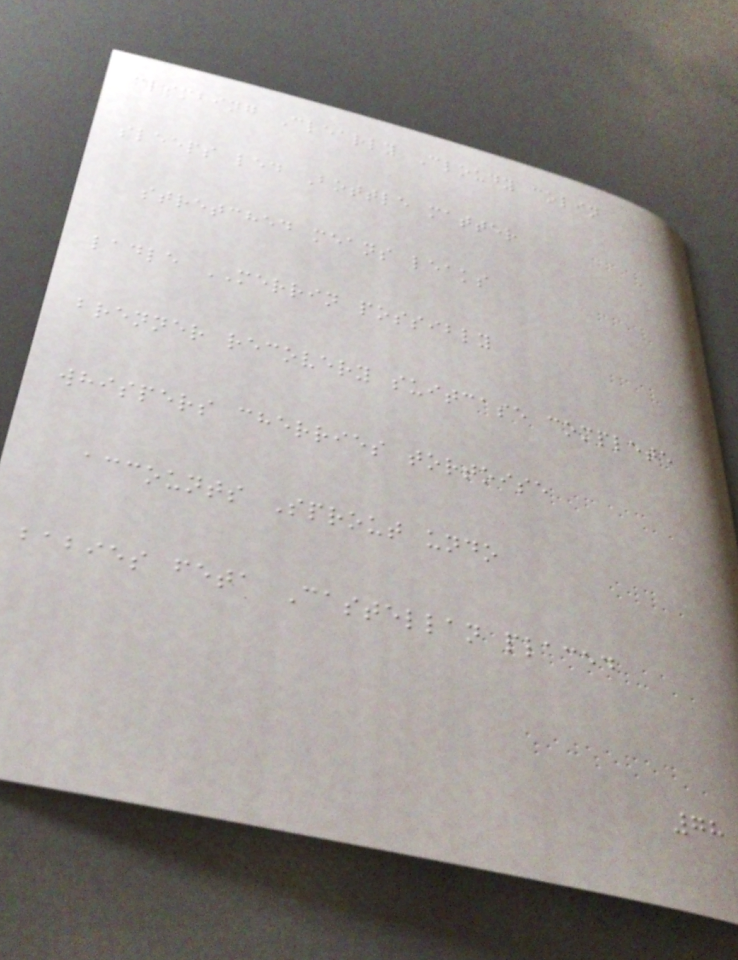climbing Clearly Cloudy colin
sleeps led Bottle matter
stretched means leaks
ladle MERRIN possibly
brenner recovery suitcase complete
whispers cherries tortoise
accounts Sprout undo
babies feta Castellan placed
78
